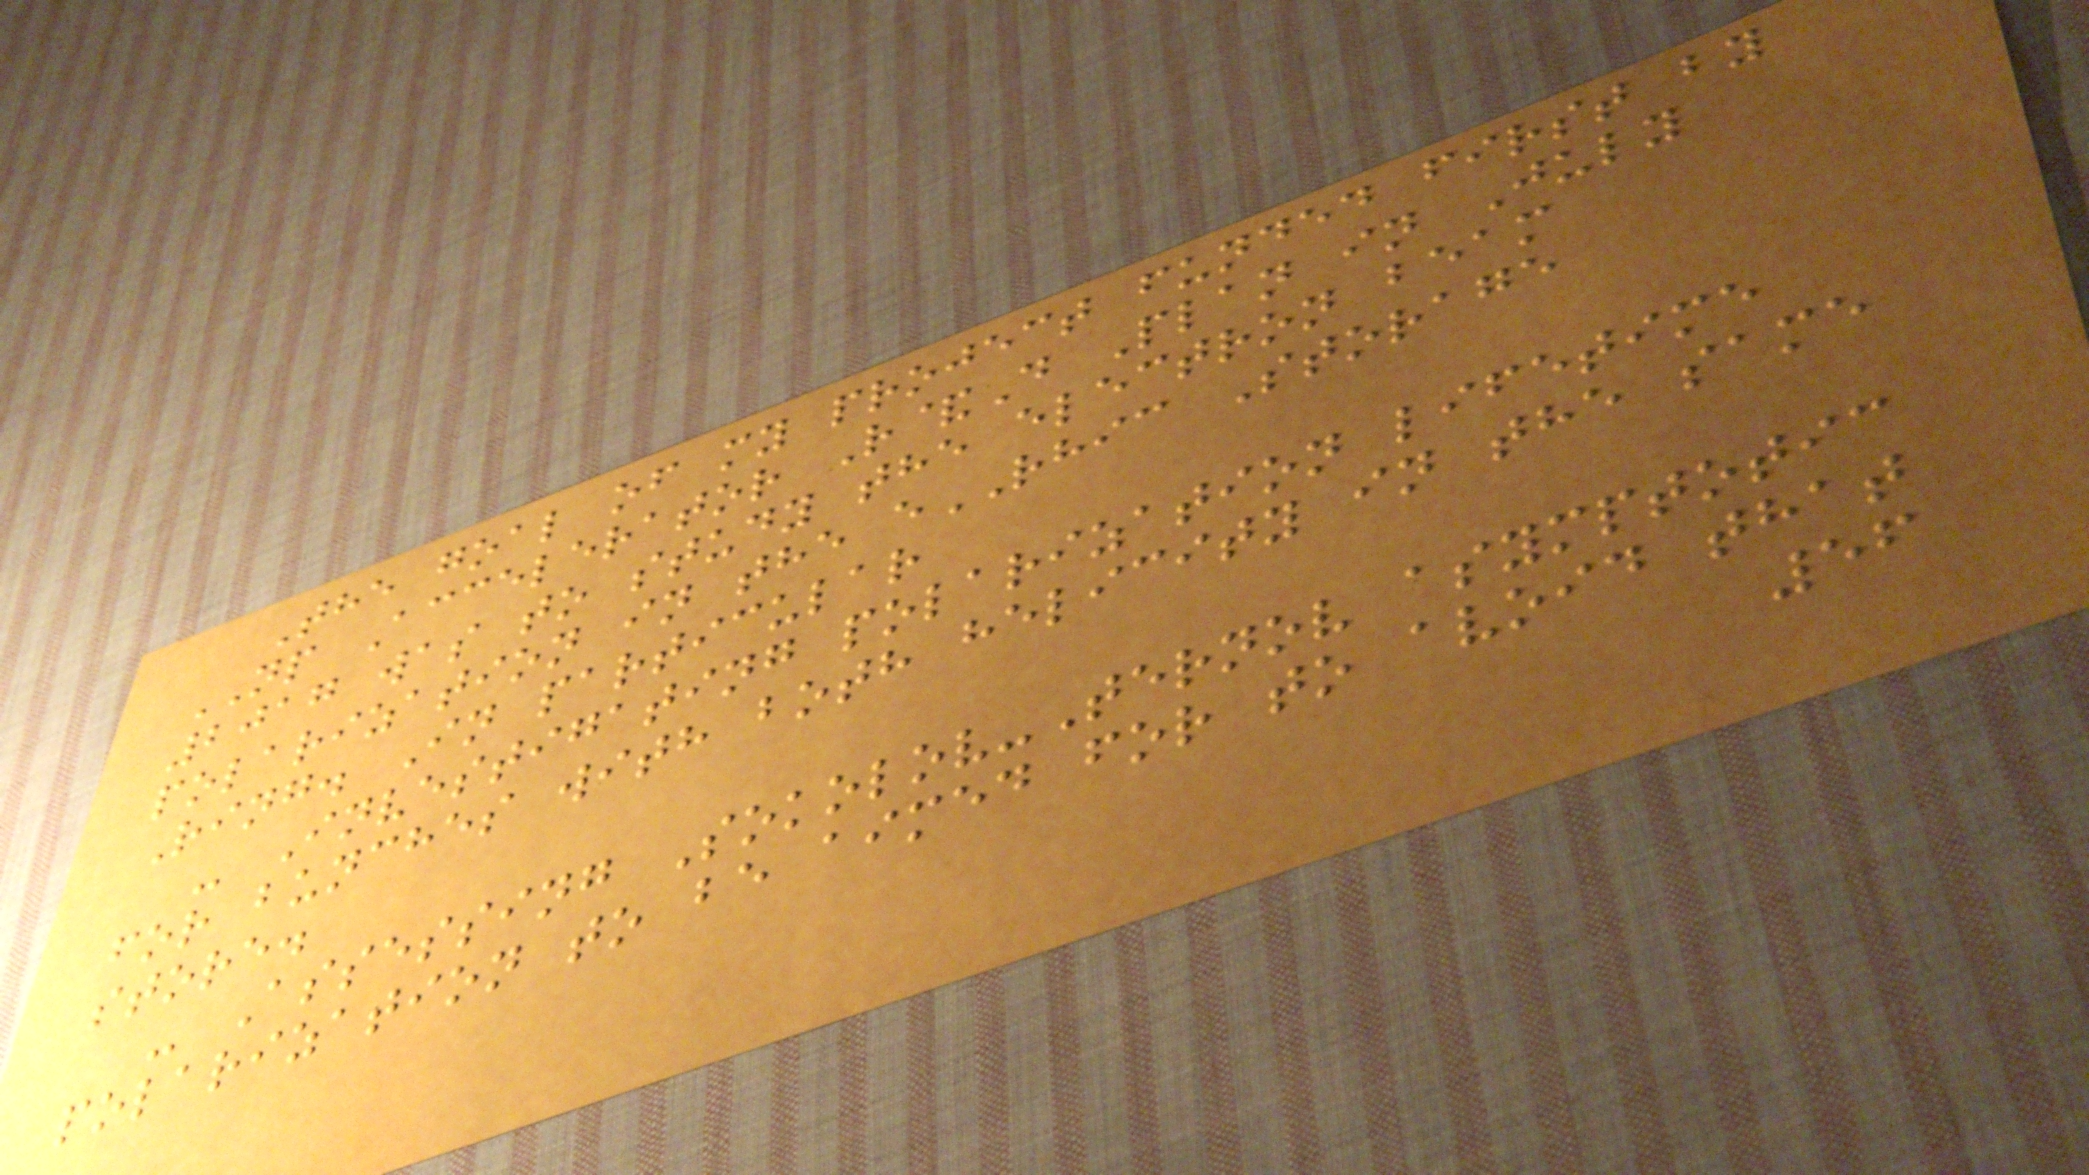The goal of my project funded first by
NP Accelerator R&D Plan in July
2017 was to study the electron beam
polarization in the eRHIC Storage
Ring. In particular
- Investigating polarization lifetime
for bunches with both helicity in the same
store.
- Assessing Sokolov-Ternov asymptotic
polarization to be aimed for to avoid that
56
